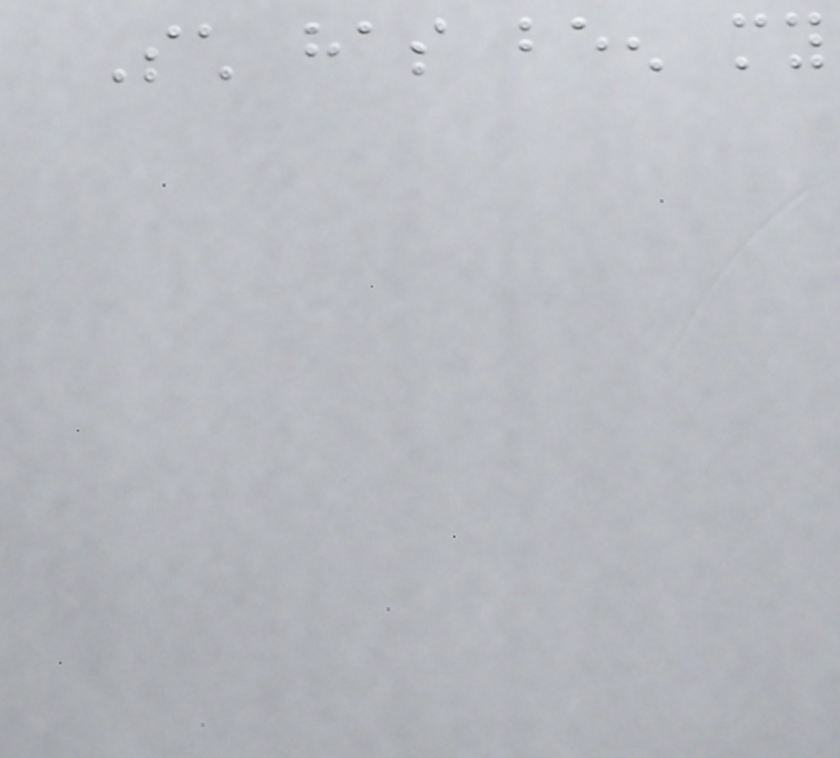Such has been my
